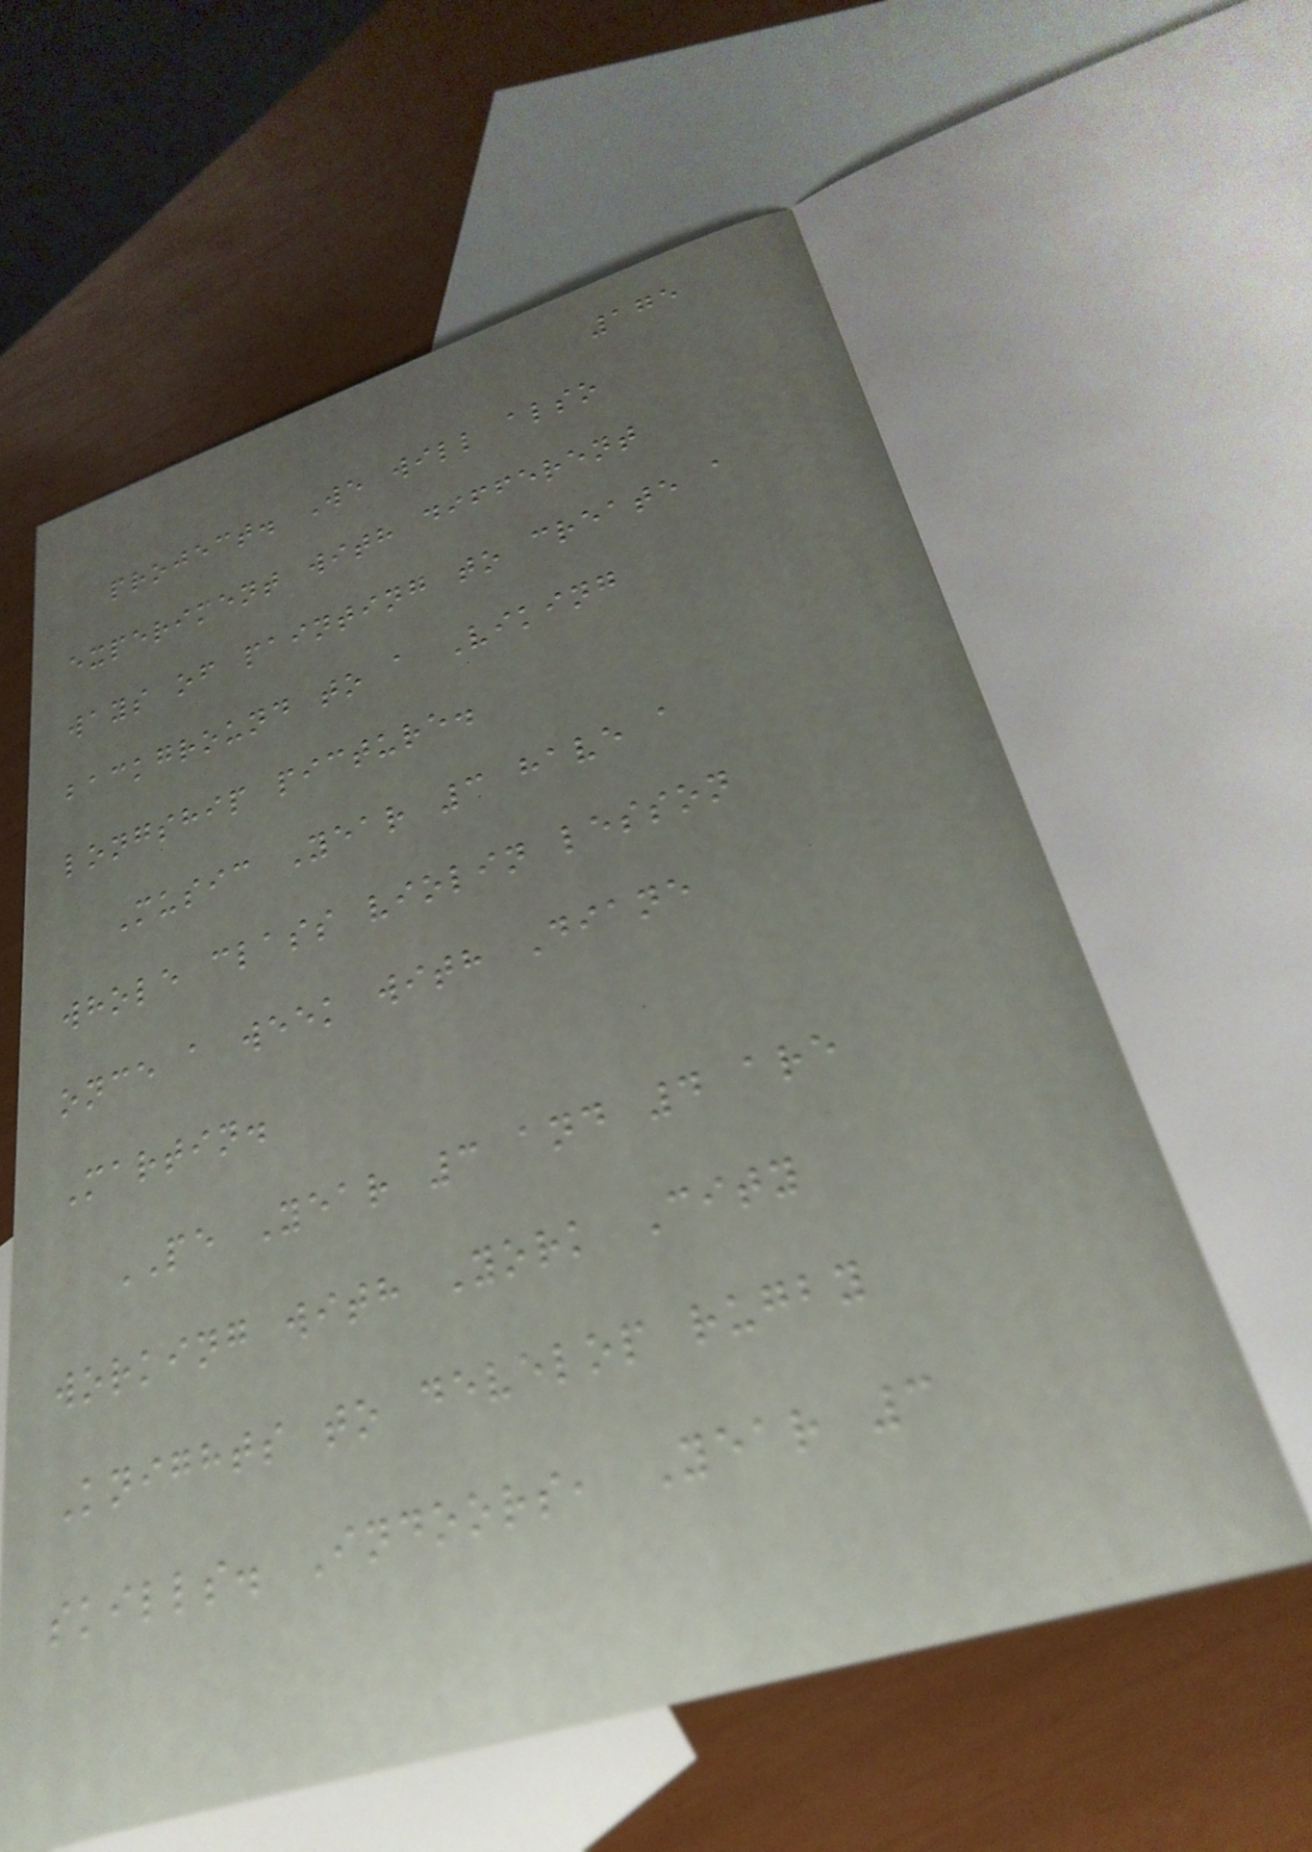175
project. We will also
experiment with different
ways of painting to create a
background to a Viking
longship picture.
Music Year 3 have a
whole class violin lesson
once a week with Diane
Martin.
PE Year 3 and 4 are
working with York City
Knights to develop rugby
skills. Indoors, Year 3
